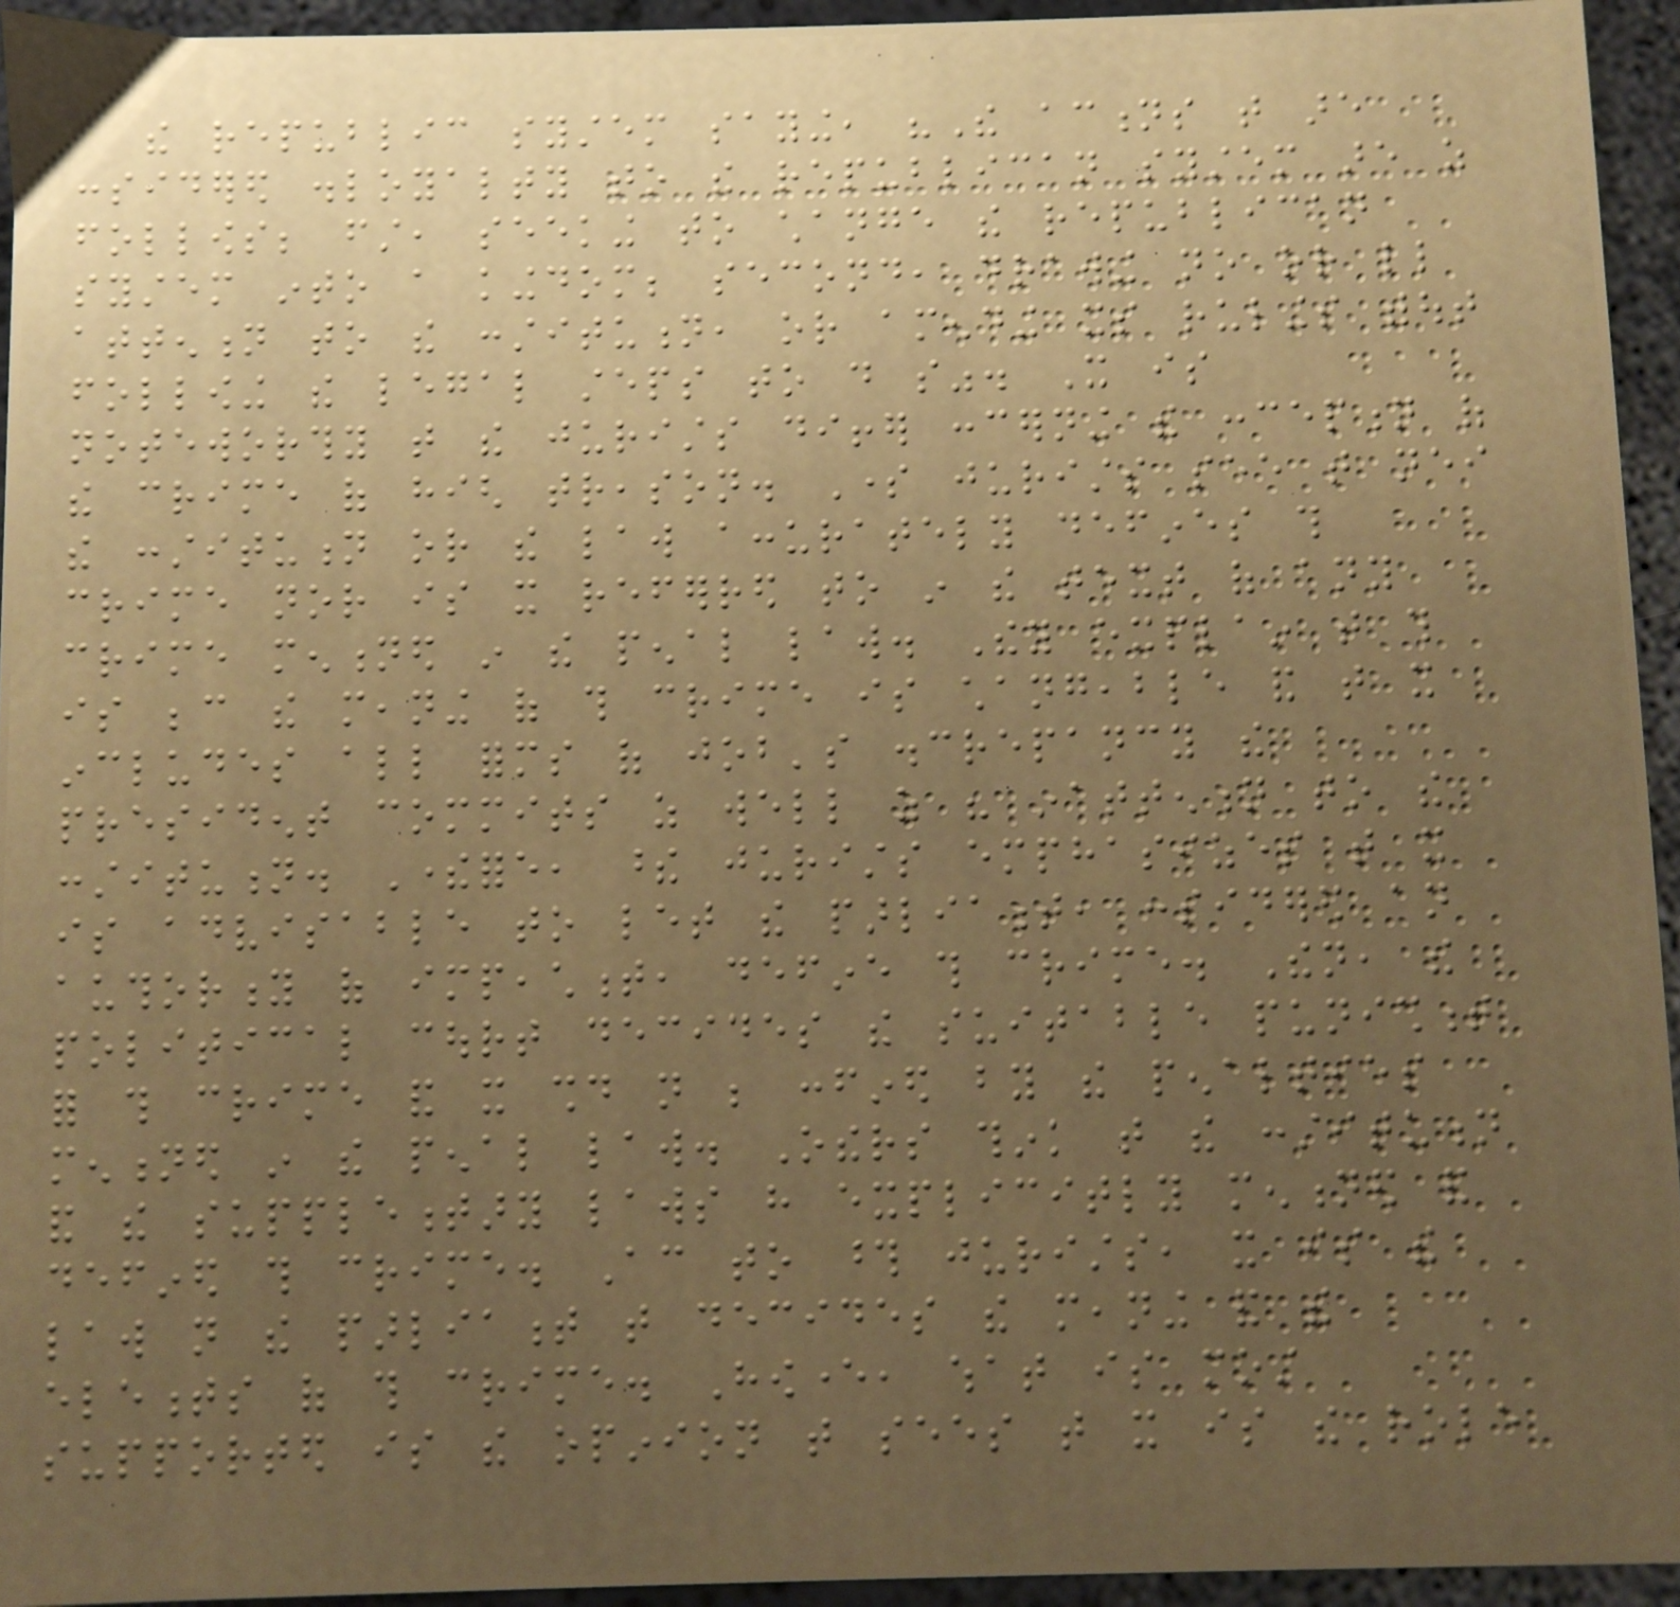the republic system saying, "The actions that are
considered disloyalty to the republican system are as
follows; first, seeking to change the republican
system into a kingdom; second, drawing no or little
attention to the constitution, or amending its rulings without
following the legal steps to do so". It is
noteworthy that the jurists differ concerning the conception of
the crime of high treason. Some jurists see that neither
the constitution or the law accurately defines this
crime nor is it referred to in the text of any
crime mentioned in the penal law. They explain that this
is because the meaning of this crime is changeable and that it
includes all forms of job's discrepancy the
president commits as well as his inattention to the
constitution. Therefore, these jurists emphasizes that it
is advisable to let the parliament, considered an
authority of impeachment, define this crime. Then, the
political court decides the suitable punishment
for this crime and it should not be confined by the penalties
mentioned in the penal law. Others think that the constitution
and the supplementary laws have explicitly mentioned and
defined this crime. According to those jurists, it is the
law not the parliament that decides the meaning and the
elements of this crime. However, what is most
supported is the opinion that sees that it is the role
